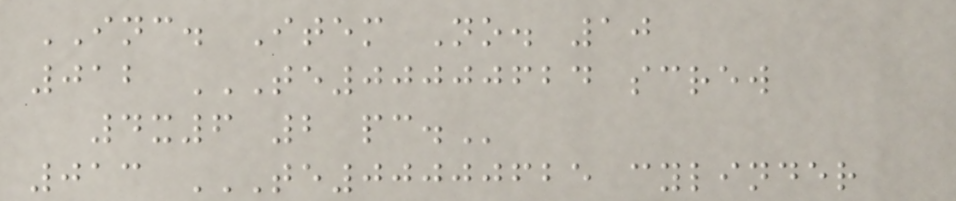INC. Item No. 10
012 TE00000624 SCREW
4X6 2 PC.
013 TE00000625 CYLINDER
